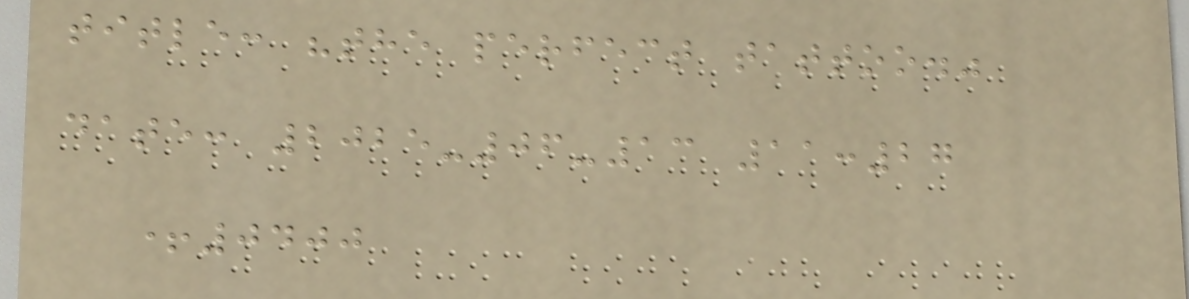title: "the perfect tattoo."
date: 2025-06-13 11:27
+0400
